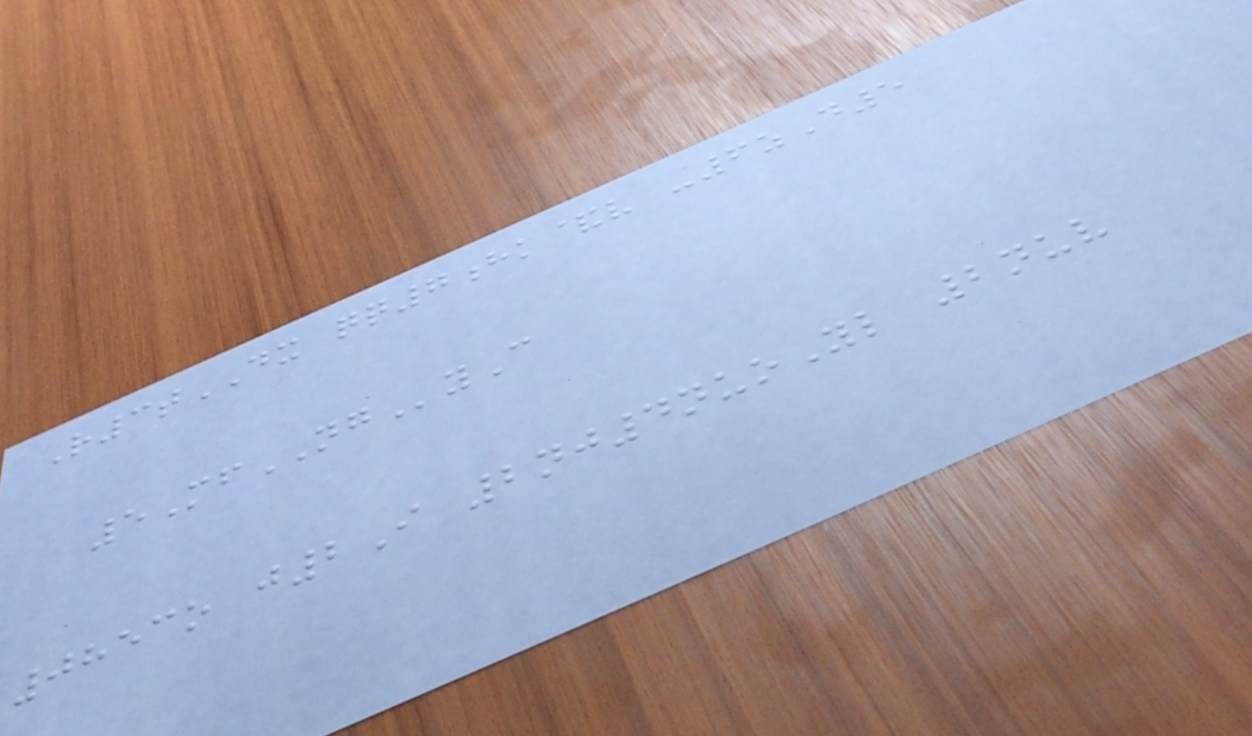R3tDX qq7hk&v -6zD5
5MfNGyC
0853o j2I 2nj4nuoYl 2nuv
